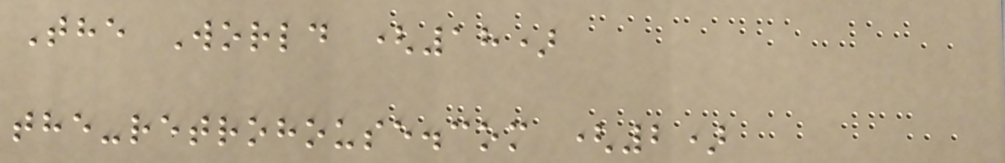The World (18)
the-retrohouse.com (2)
